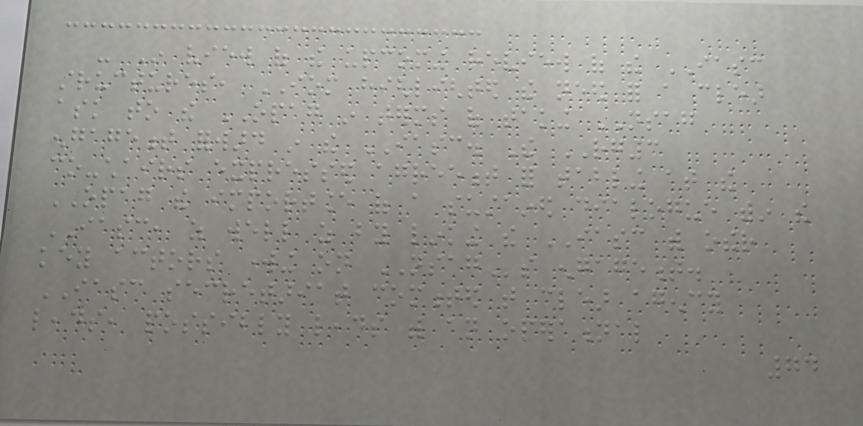- In view of the upcoming review of the IASC
structures, IOM highlighted the need for a clear
ask to the OPAG in terms of taking NSAG
engagement forward in the IASC. The RG3
co-chairs expressed agreement for tabling at the
OPAG the importance of a sustained dialogue within the
IASC, as well as by linking the IASC with other
key actors working on NSAGs engagement.
IASC secretariat commented that clear agency
leads, possibly leads with an operational
74
